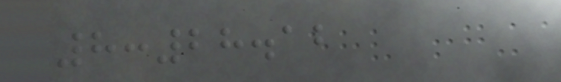8:28.12
